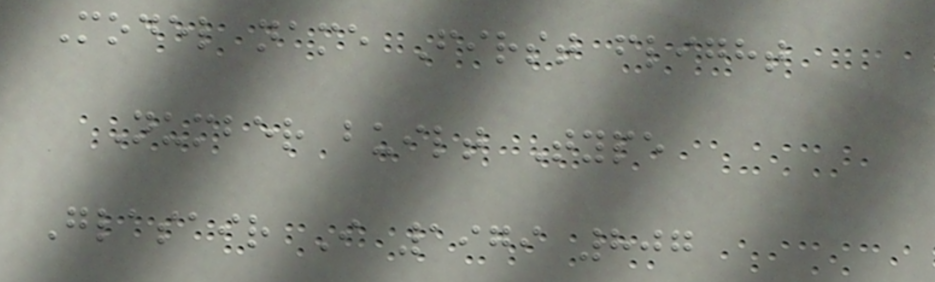Model name First flight
Number built Type
Glasair I 1979 807
